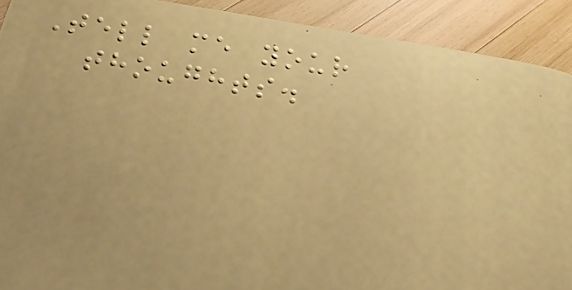Tell me your
thoughts.
